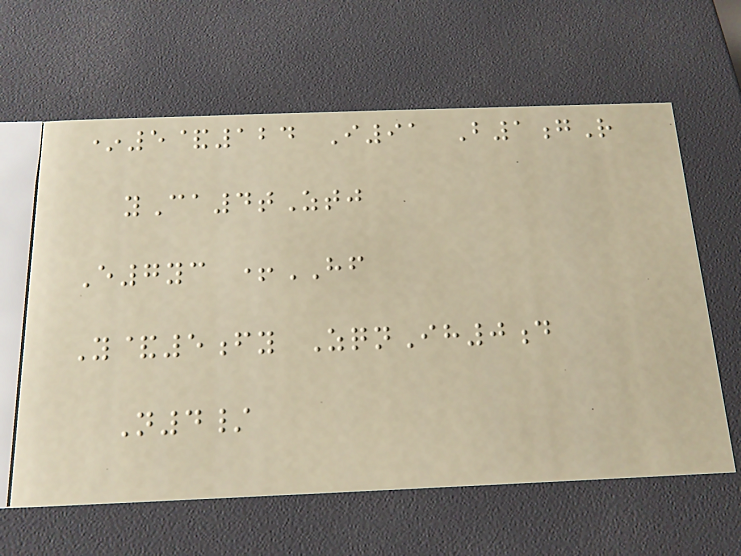*5&124 I91 B1gR
yCa4tZtj
E7yc +HF
Y&5fy ZqnIh0d
N4/
